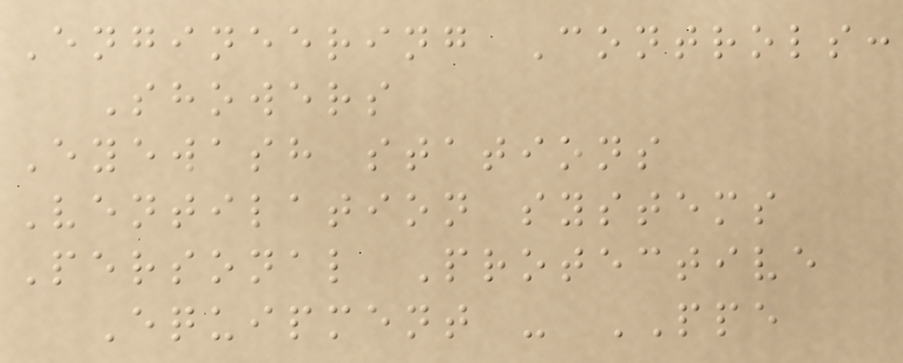Engineering Controls:
Showers
Eyewash stations
Ventilation systems
Personal Protective
Equipment - PPE
